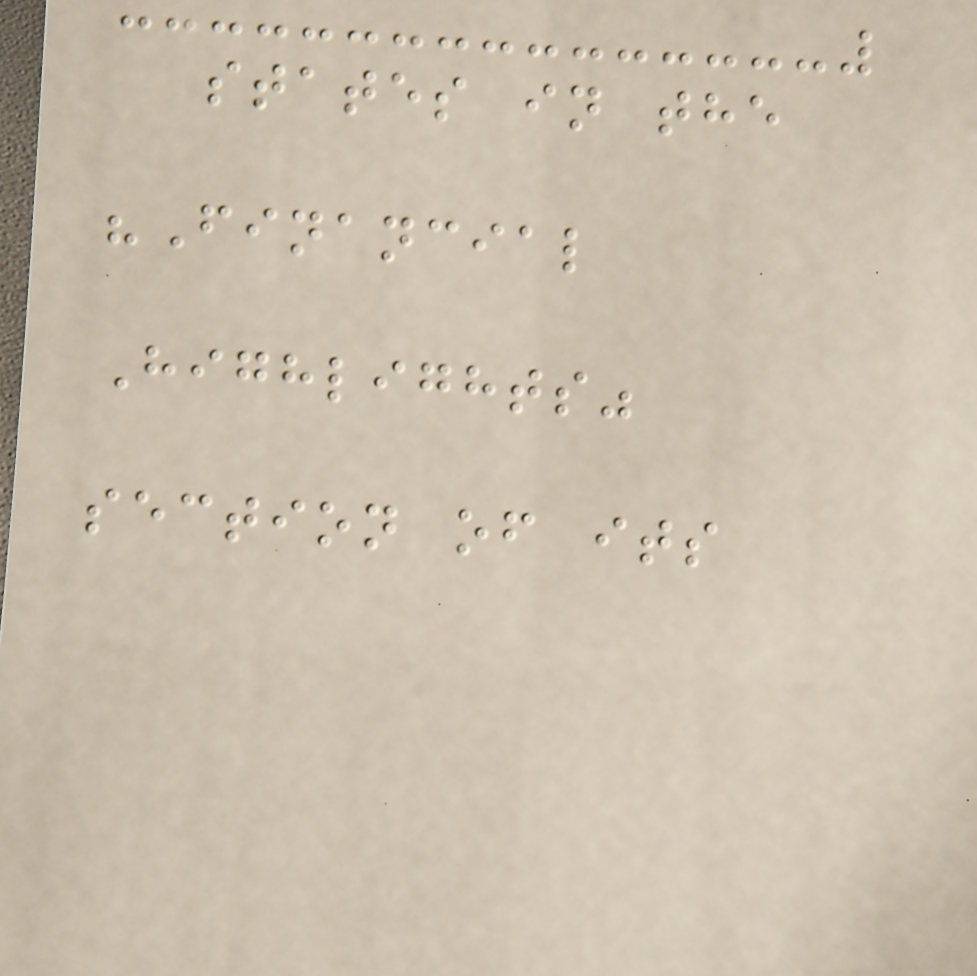states in the
"Financial
Highlights"
section of its
